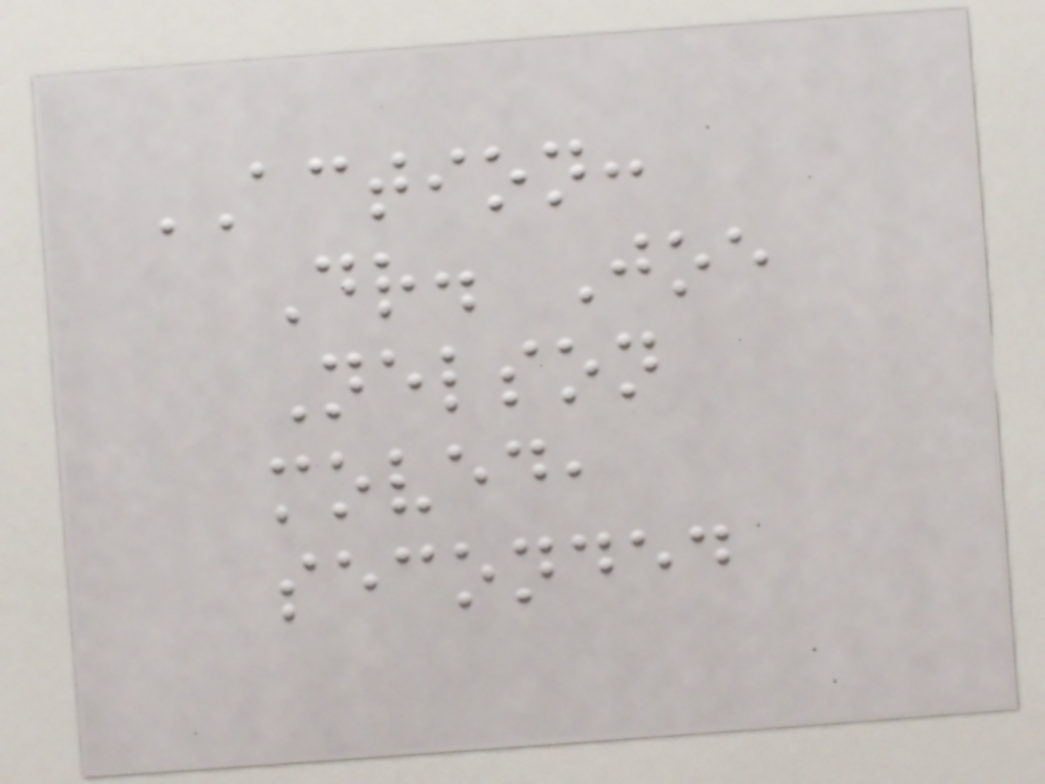ACTION:
Dr. Joe
Nelson
moved,
seconded
